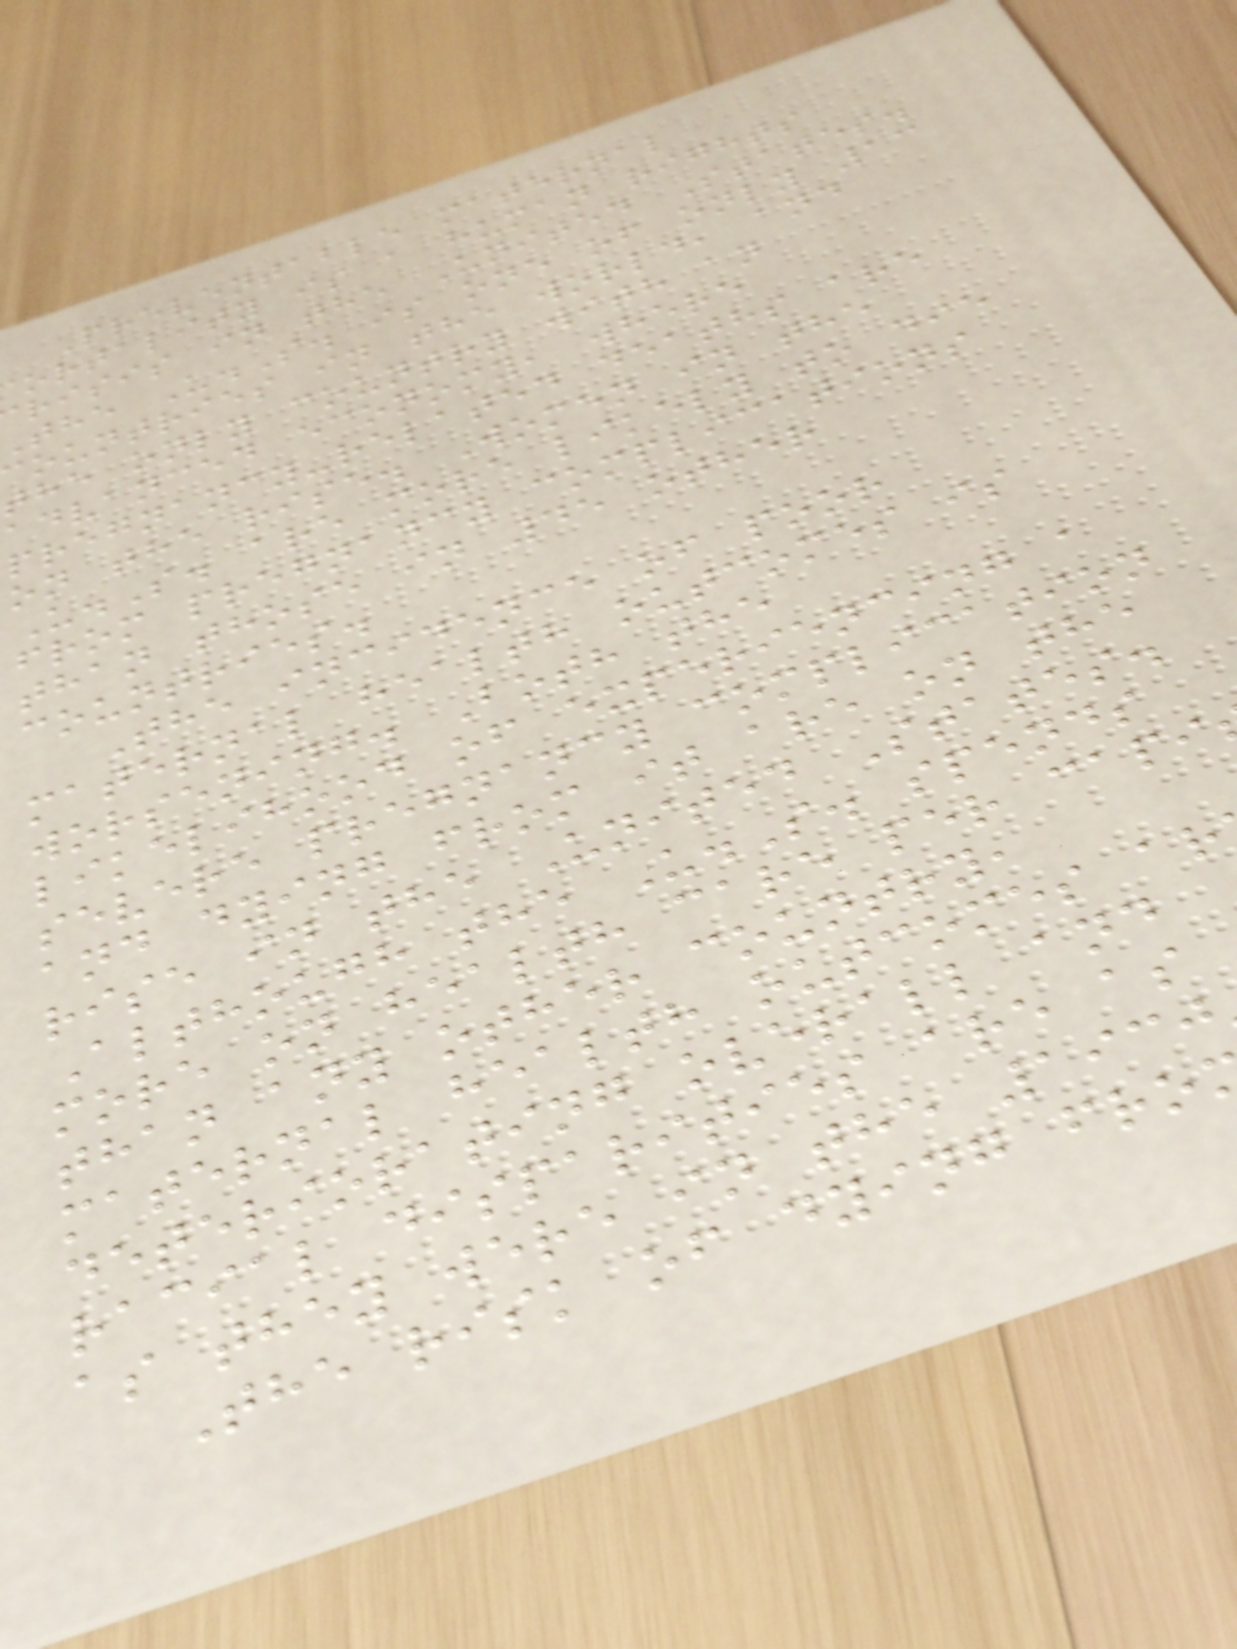Preventable maternal
ortality is a human rights
risis in the United States.
the U.S. is one of only 13
ountries in the world, and
the only country with an
advanced economy, where
pregnancy-related deaths are
on the rise. Women in the
U.S. are more likely to die
from pregnancy complications
than those in 45 other
countries.
The incidence of poor
maternal health outcomes is
worsening. Both the
likelihood of experiencing a
severe pregnancy complication
and dying from it are on the
rise in the United States.
Although the U.S. spends
more on health care per capi
than any other country,
maternal health outcomes ar
deteriorating overall and
racial disparities are as
as they were in the 1930
The risk of dying fro
